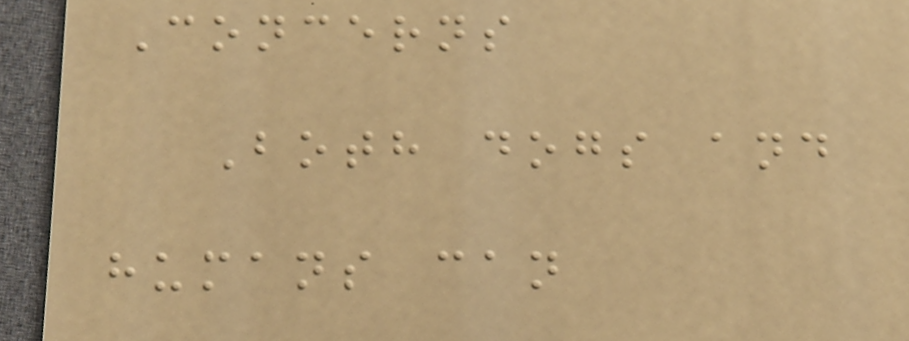Concerns
Both dogs and
humans can
